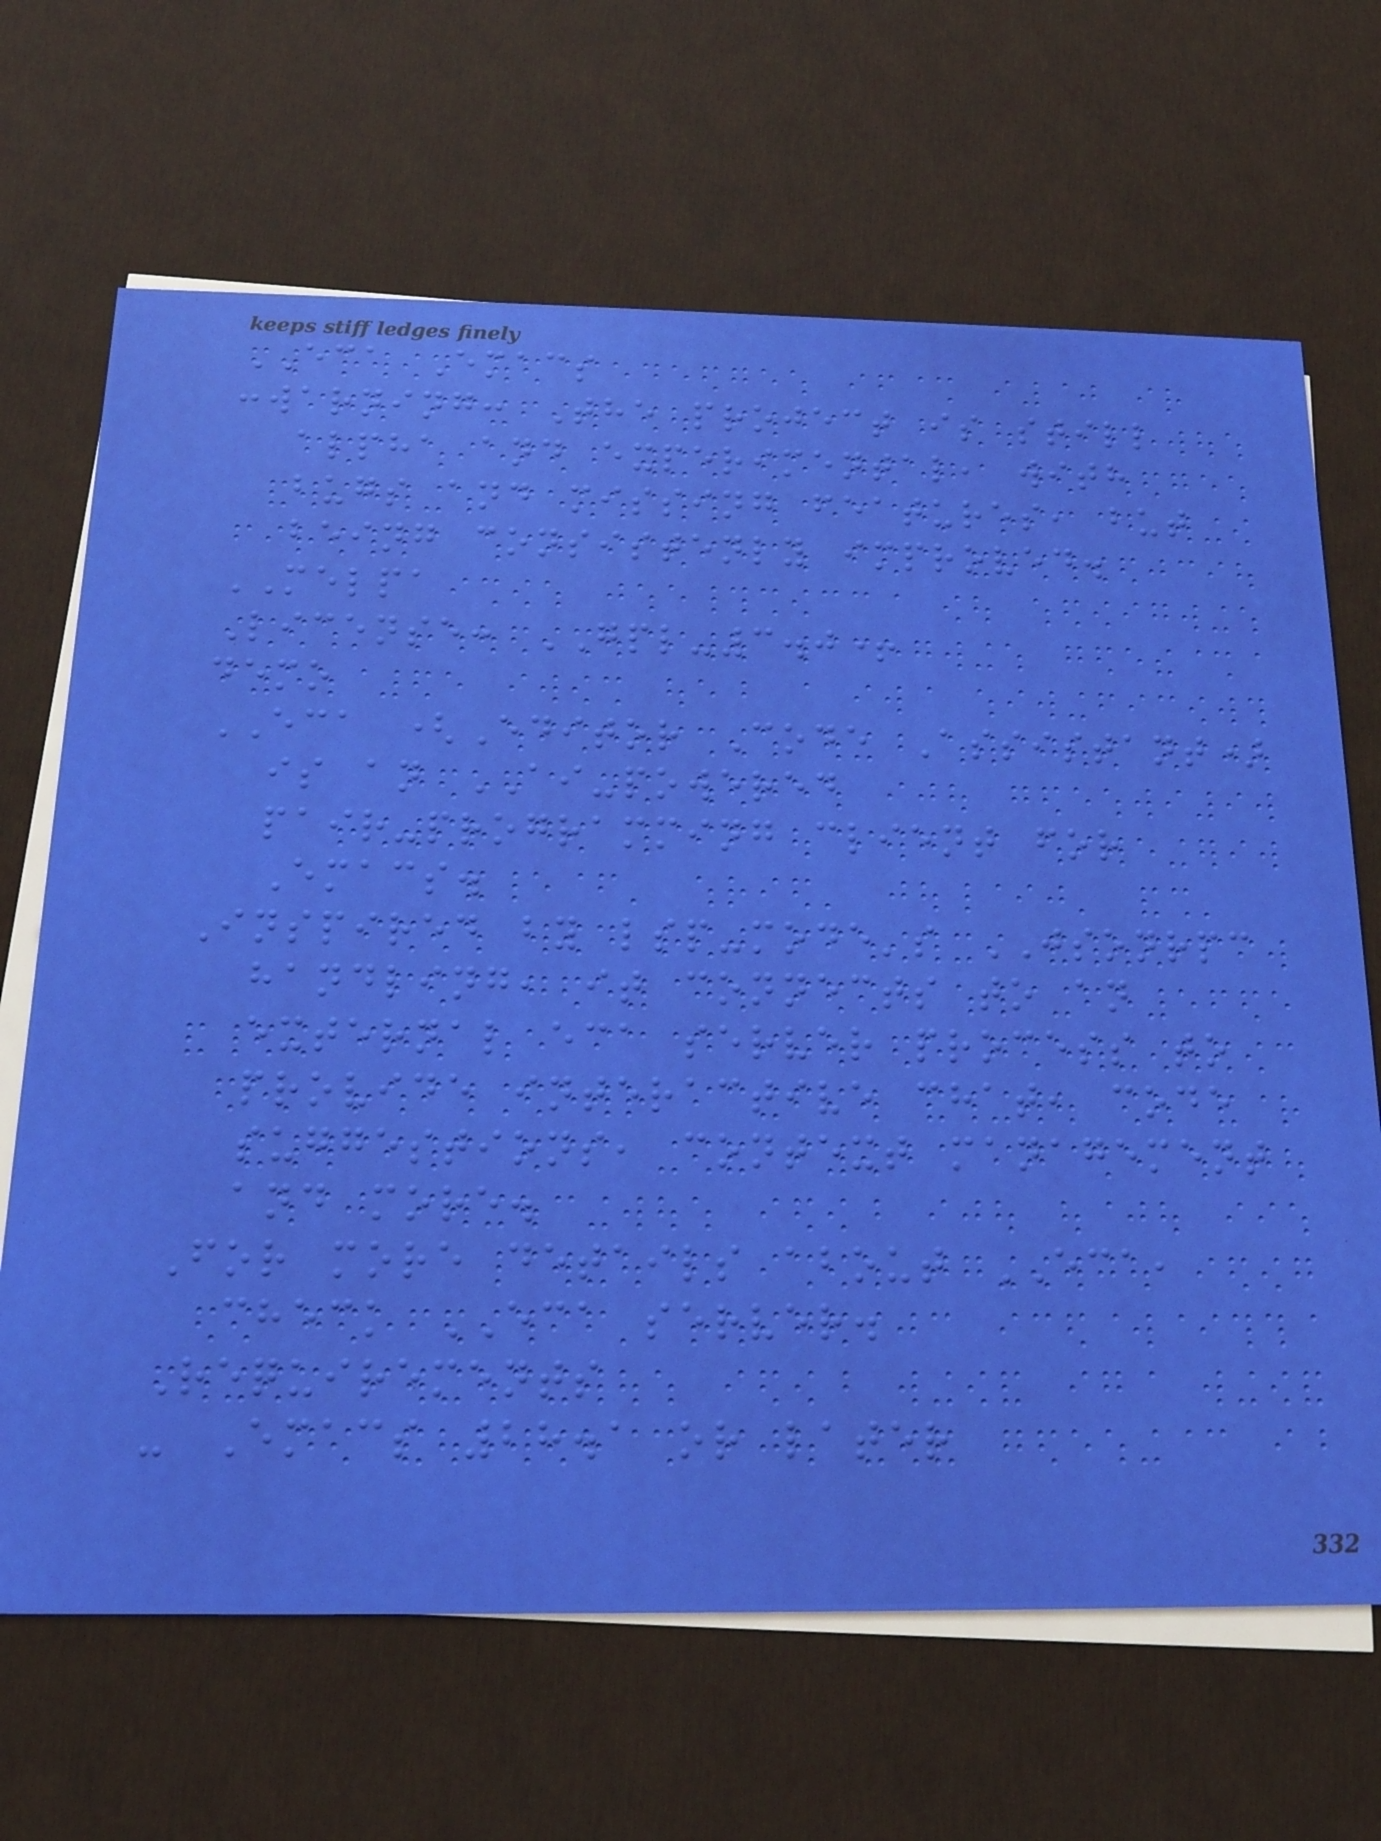ECA Emacs
:warning: The project is still
alpha and experimental, with
bugs and missing features, but
being consistenly improved.
MELPA
License: GPL-3.0+
demo
ECA (Editor Code Assistant)
is an AI-powered
pair-programming client for
Emacs.
Inspired by lsp-mode's JSONRPC
handling, it connects to an
external eca server process to
provide interactive chat, code
suggestions, context management
and more.
For more details about ECA,
check ECA server.
Requirements
- Emacs 28.1 or later
